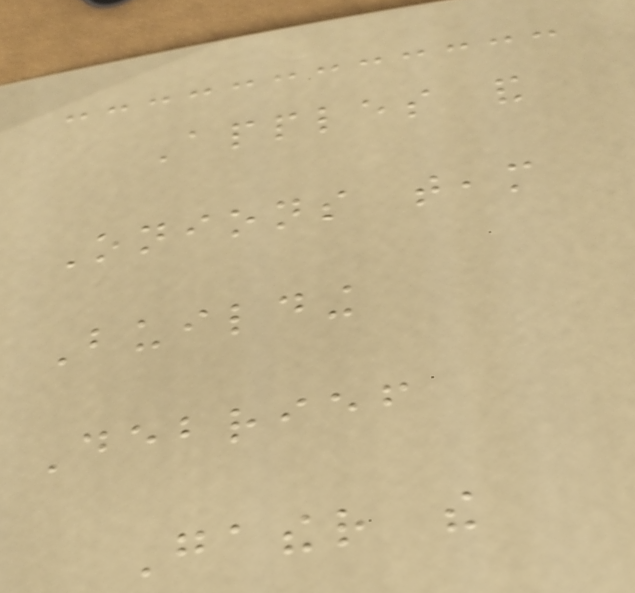Apples and
Onions team
Building
Debrief
Gather the
